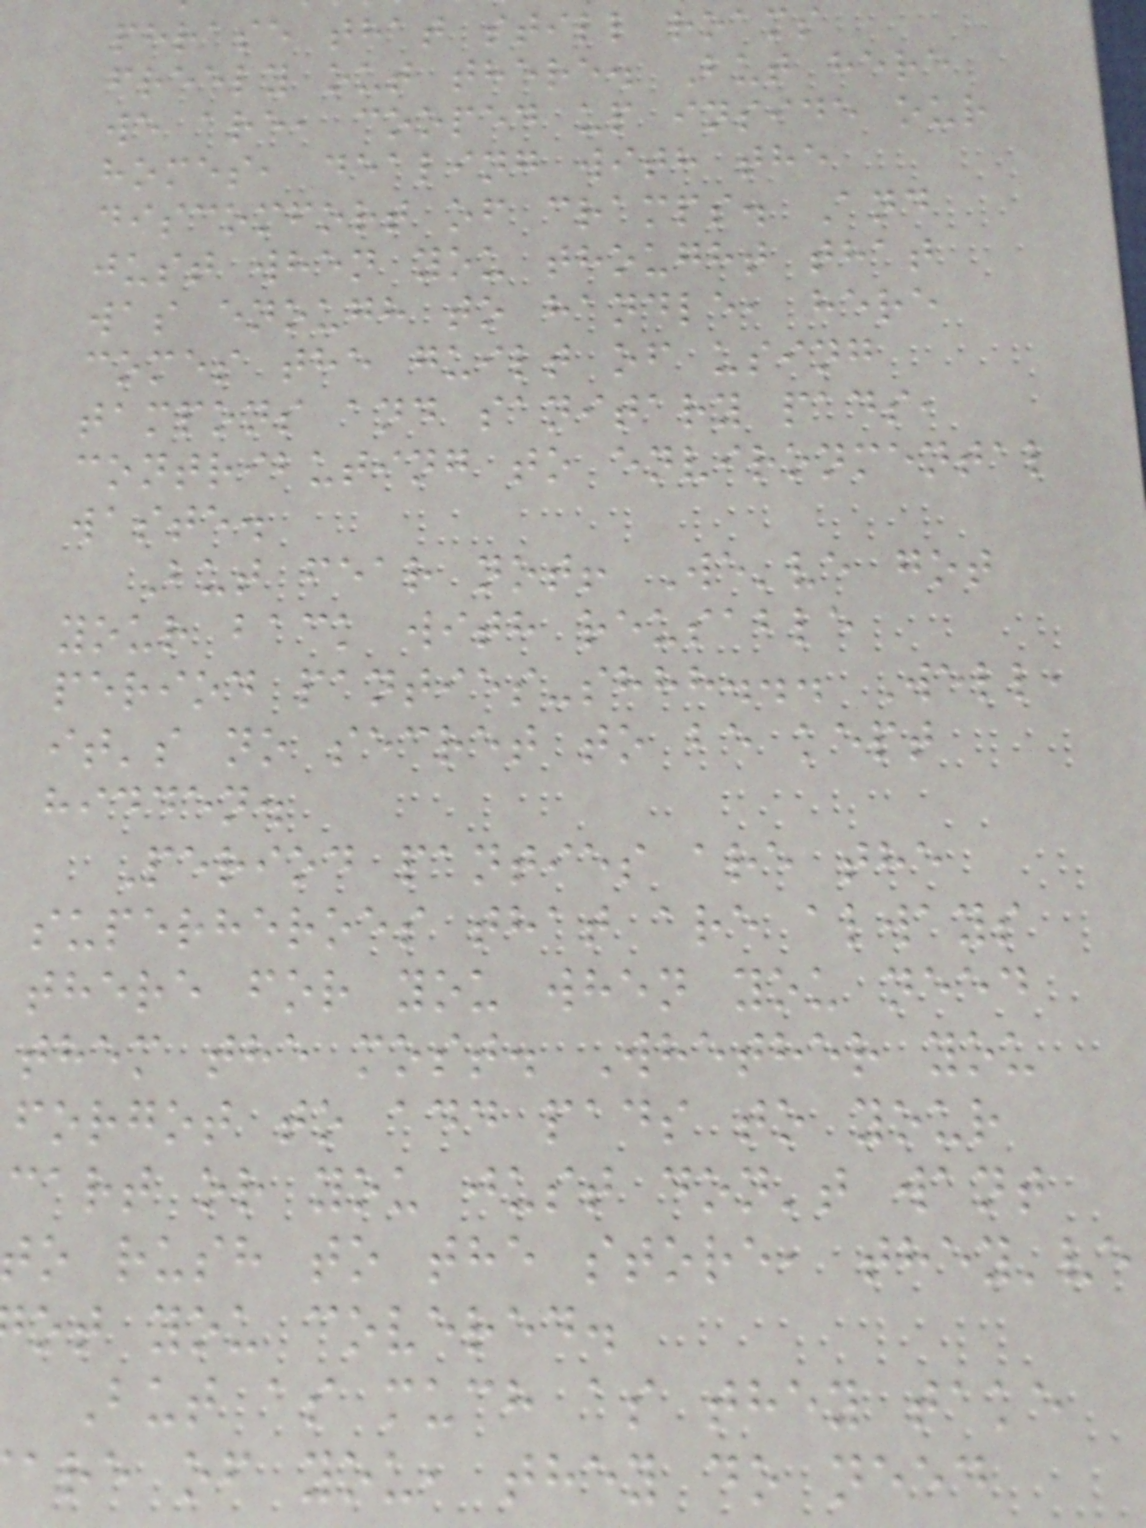phrase that still roams
freely out there. But here
we are, cooped up inside our
homes, dealing with the
discomfort of cramps. And
just when you thought that
was enough to handle, here
comes the guilt of using
tampons and sanitary pads,
contributing to environmental
waste.
But fear not! We've got
your back with reusable
period panties-shhh... Well,
it's no secret to be kept
hidden.
Period panties are the
superheroes that are always
there for you when you need
them the most. Whether you
forgot to add pads to your
cart or you just don't want
o rush to the store, they've
ot you covered.
But as much as they take
are of you, they do need
